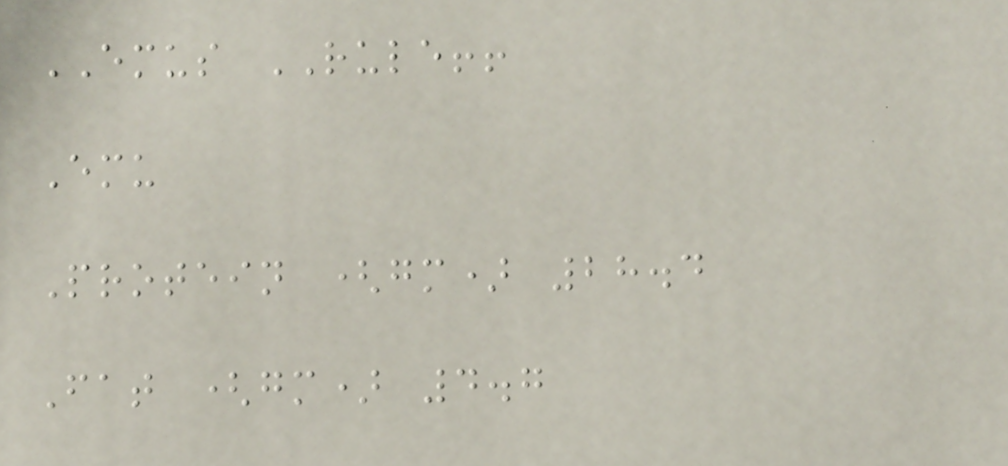EMUS RULE!!
Emu
Protein (gm) 28.4
Fat (gm) 4.7
